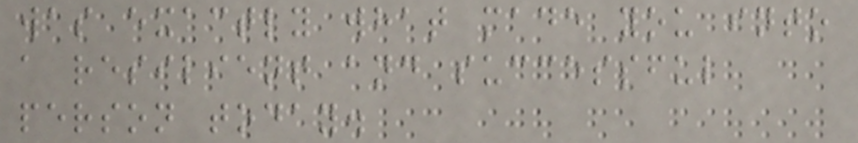was exactly what made you into
a resilient and successful
person today.
